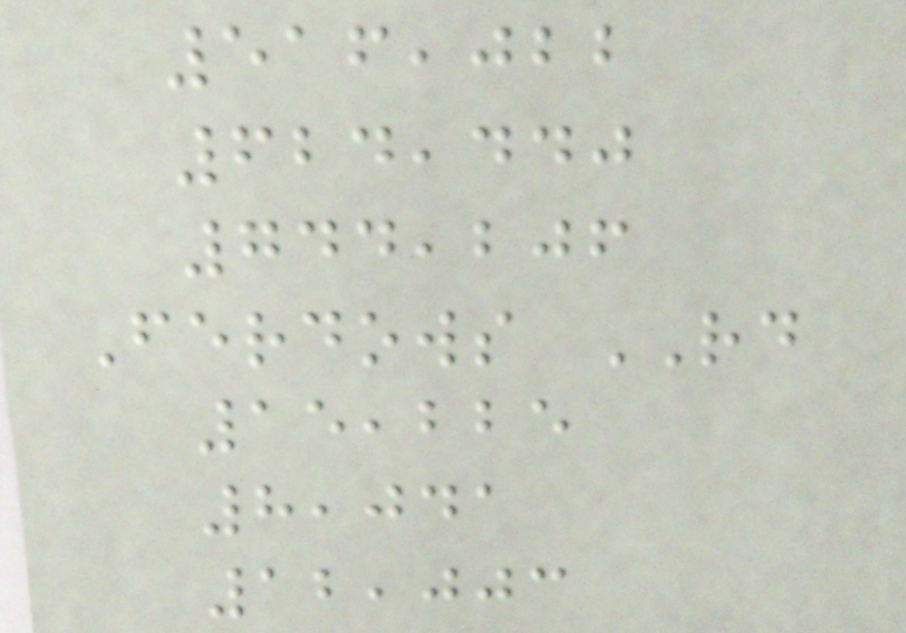516,022
624,440
744,206
Ferdows RD
15,225
8,041
12,003
